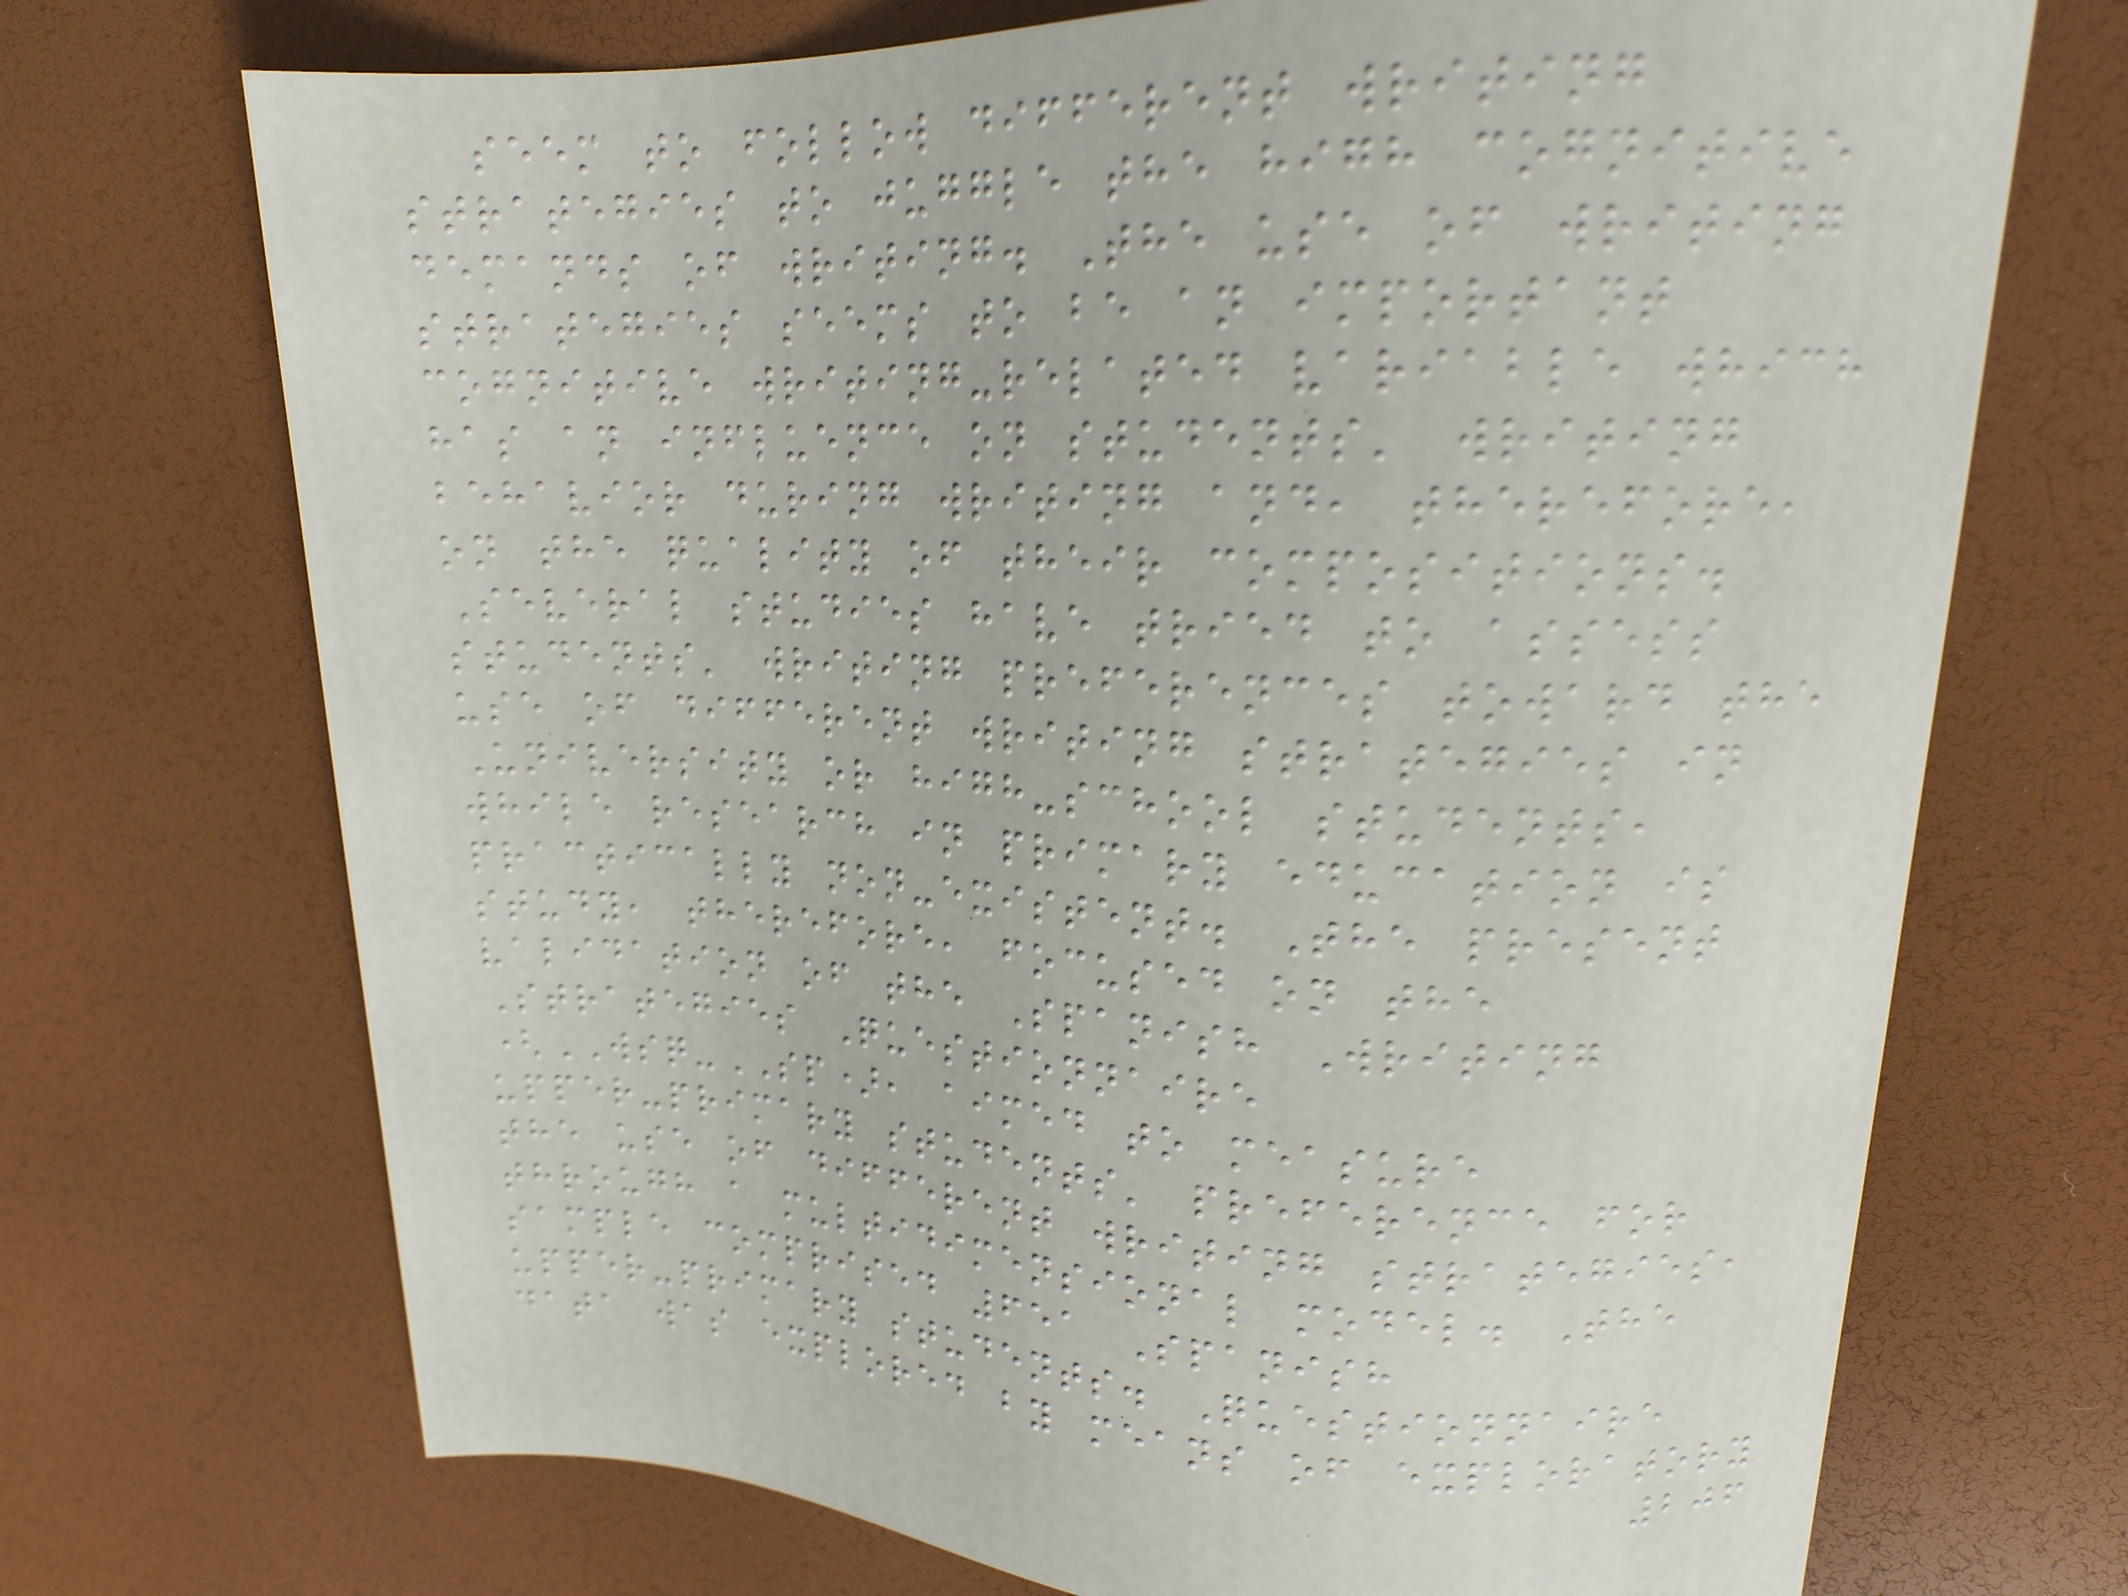seem to follow different writing
strategies to juggle the high cognitive
demands of writing. The use of writing
strategies seems to be an important
cognitive writing-related variable which
has an influence on students' writing
behavior during writing and, therefore,
on the quality of their compositions.
Several studies have tried to assess
students' writing preferences toward the
use of different writing strategies in
University or high-school students,
while research in primary education is
practically non-existent. The present
study, therefore, focused on the
validation of the Spanish Writing
Strategies Questionnaire
(WSQ-SP), aimed to measure
upper-primary students' preference for
the use of different writing strategies,
through a multidimensional model. The
sample comprised 651 Spanish
upper-primary students. Questionnaire
data was explored by means of exploratory
206
